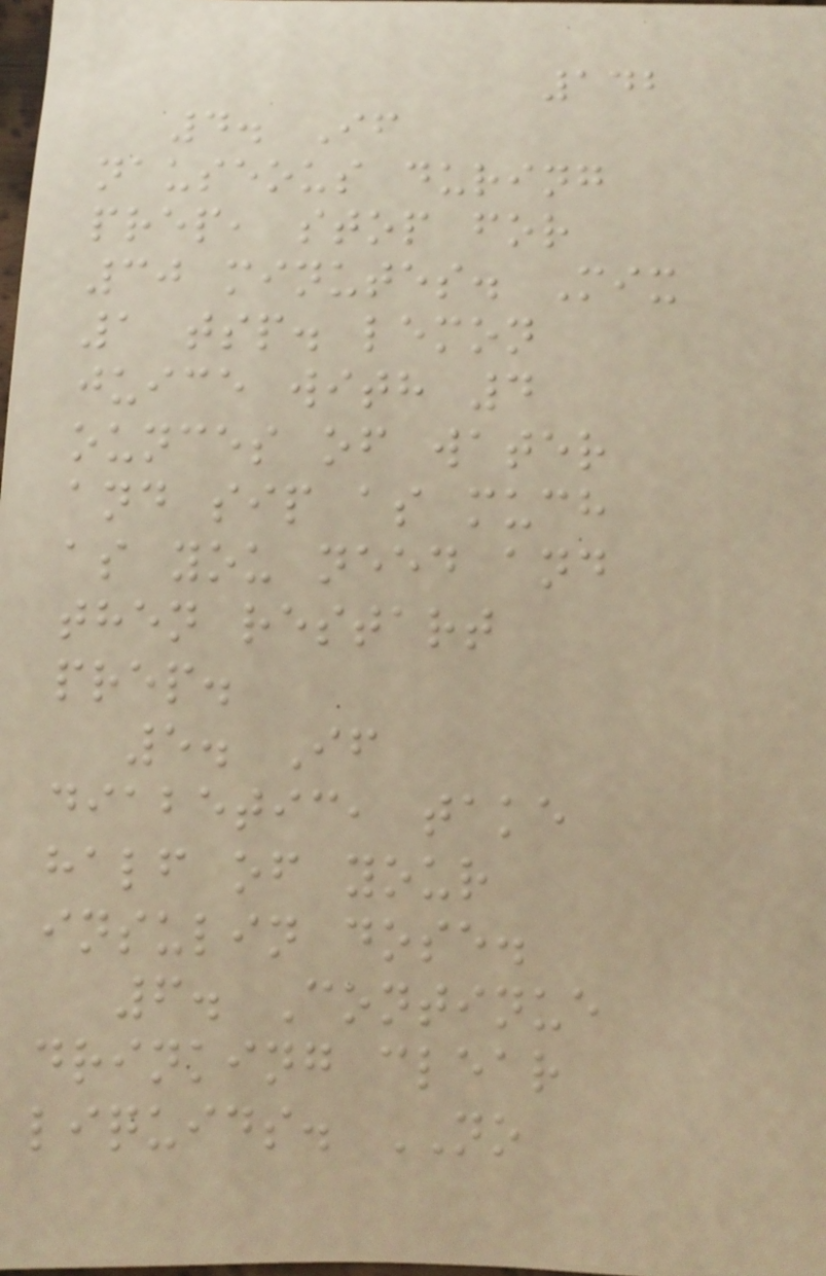142
4. If
nauseous during
prep, stop for
30 minutes. Mix
1 tsp. lemon
juice with 4
ounces of water
and sip as much
as you need and
then restart
prep.
5. If
diabetic, take
half of your
insulin dose.
6. Continue
drinking clear
liquids. NO
